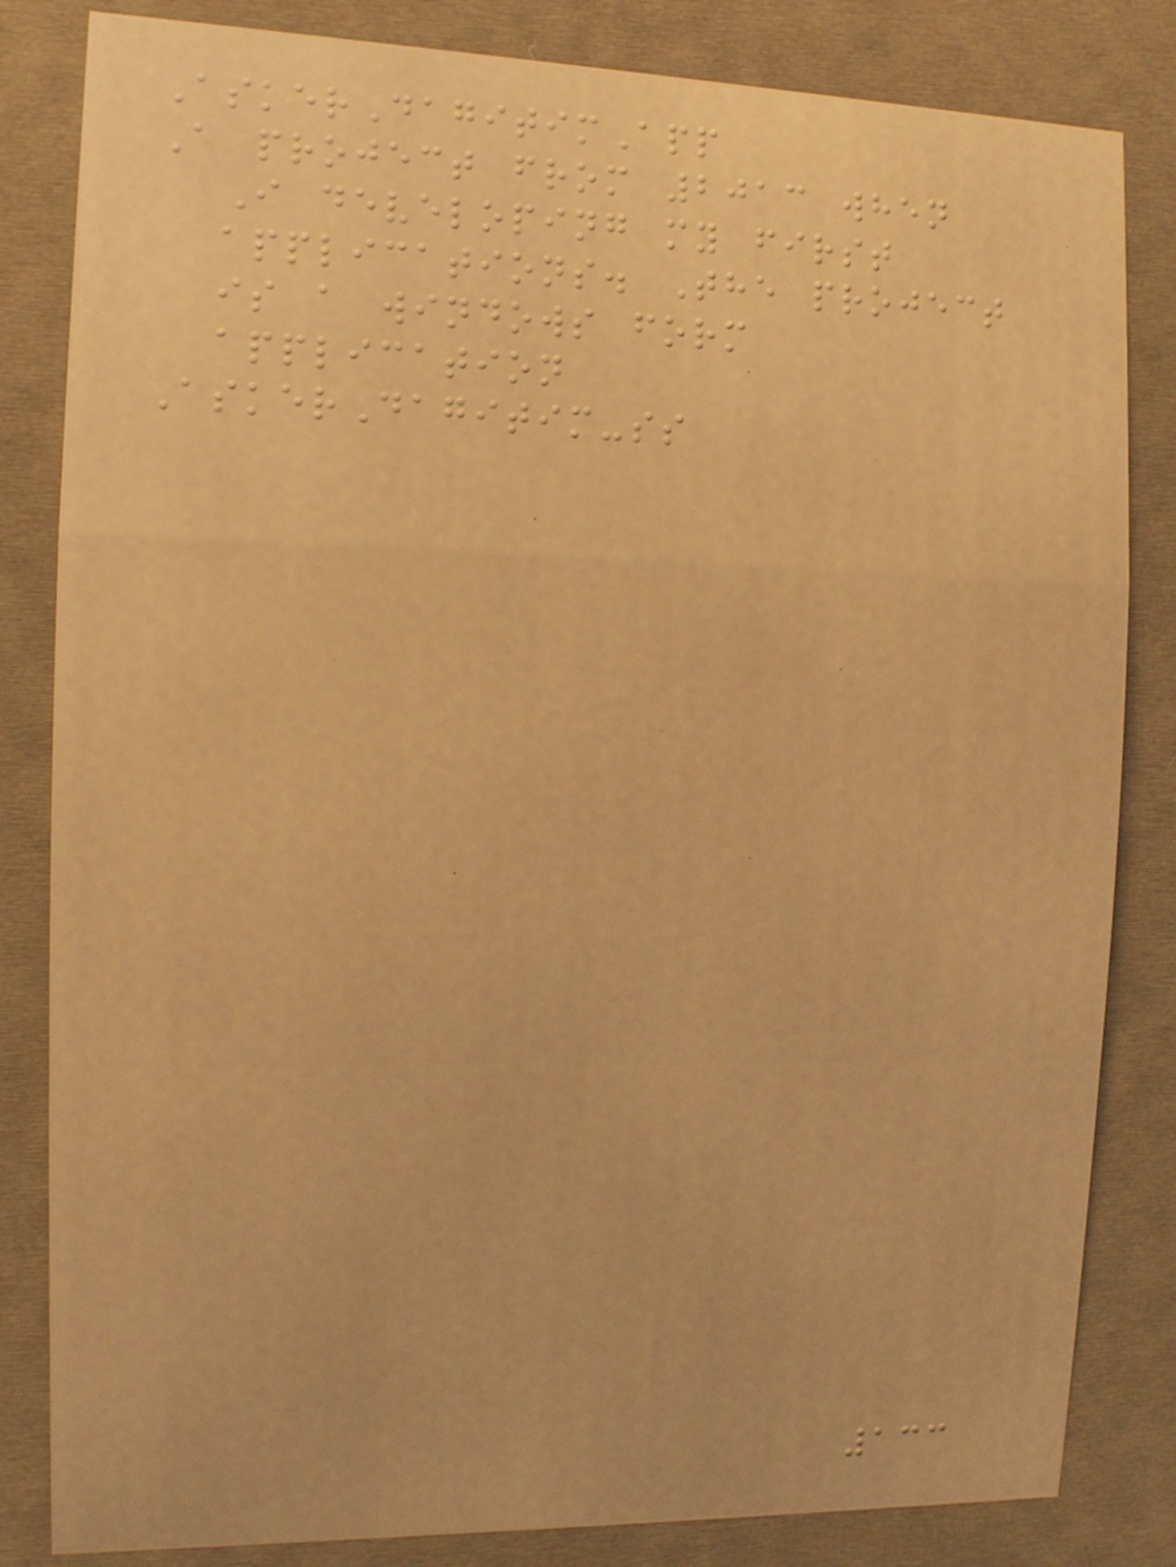AskerDagitimApp
A project from 2013 when
I developing my first
applications. The project
is a windows form
application
AskerDagitim-ss
133
